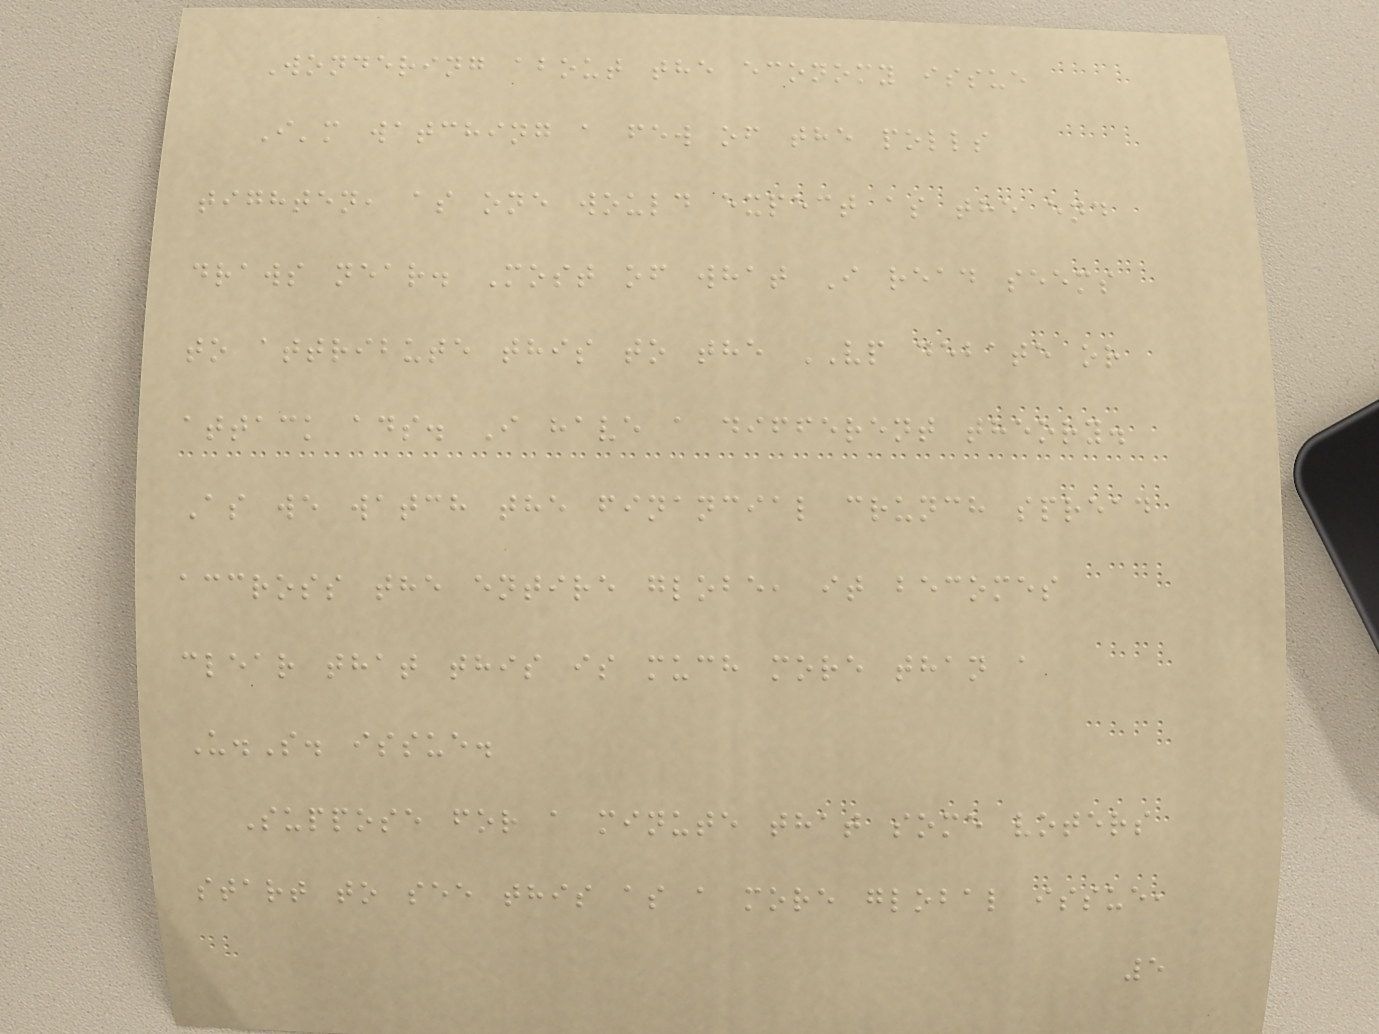Wondering about the economy issue
I'm watching a few of the polls
tighten, as one would expect as the end
draws near. Most of what I read seems
to attribute this to the VP debate or
attack ads. I have a different theory.
As we watch the financial crunch spread
accross the entire globe, it becomes
clear that this is much more than a
U.S. issue.
Suppose for a minute that some voters
start to see this as a more global issue,
5
